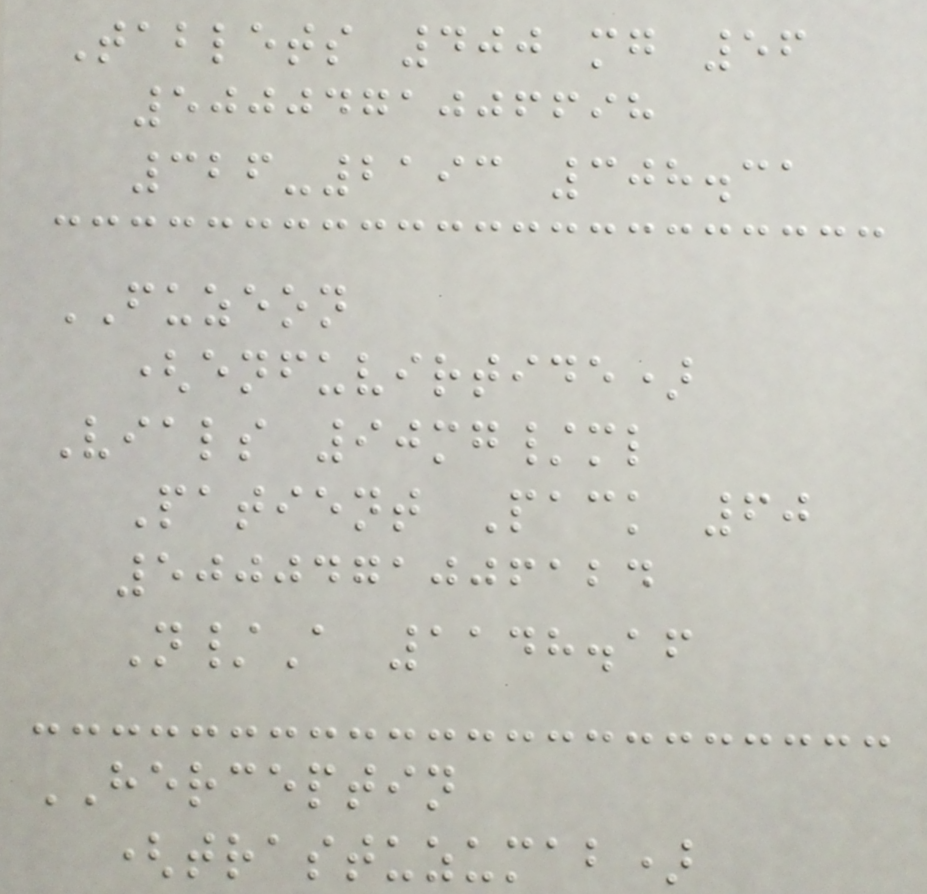Tablets 400 mg 56
5000471006698
326-2193 308.31
FUZEON
(enfuvirtide)
Vials 90mg/ml
Patient Pack 60
5000471006124
N/A 1148.16
HERCEPTIN
(trastuzumab)
